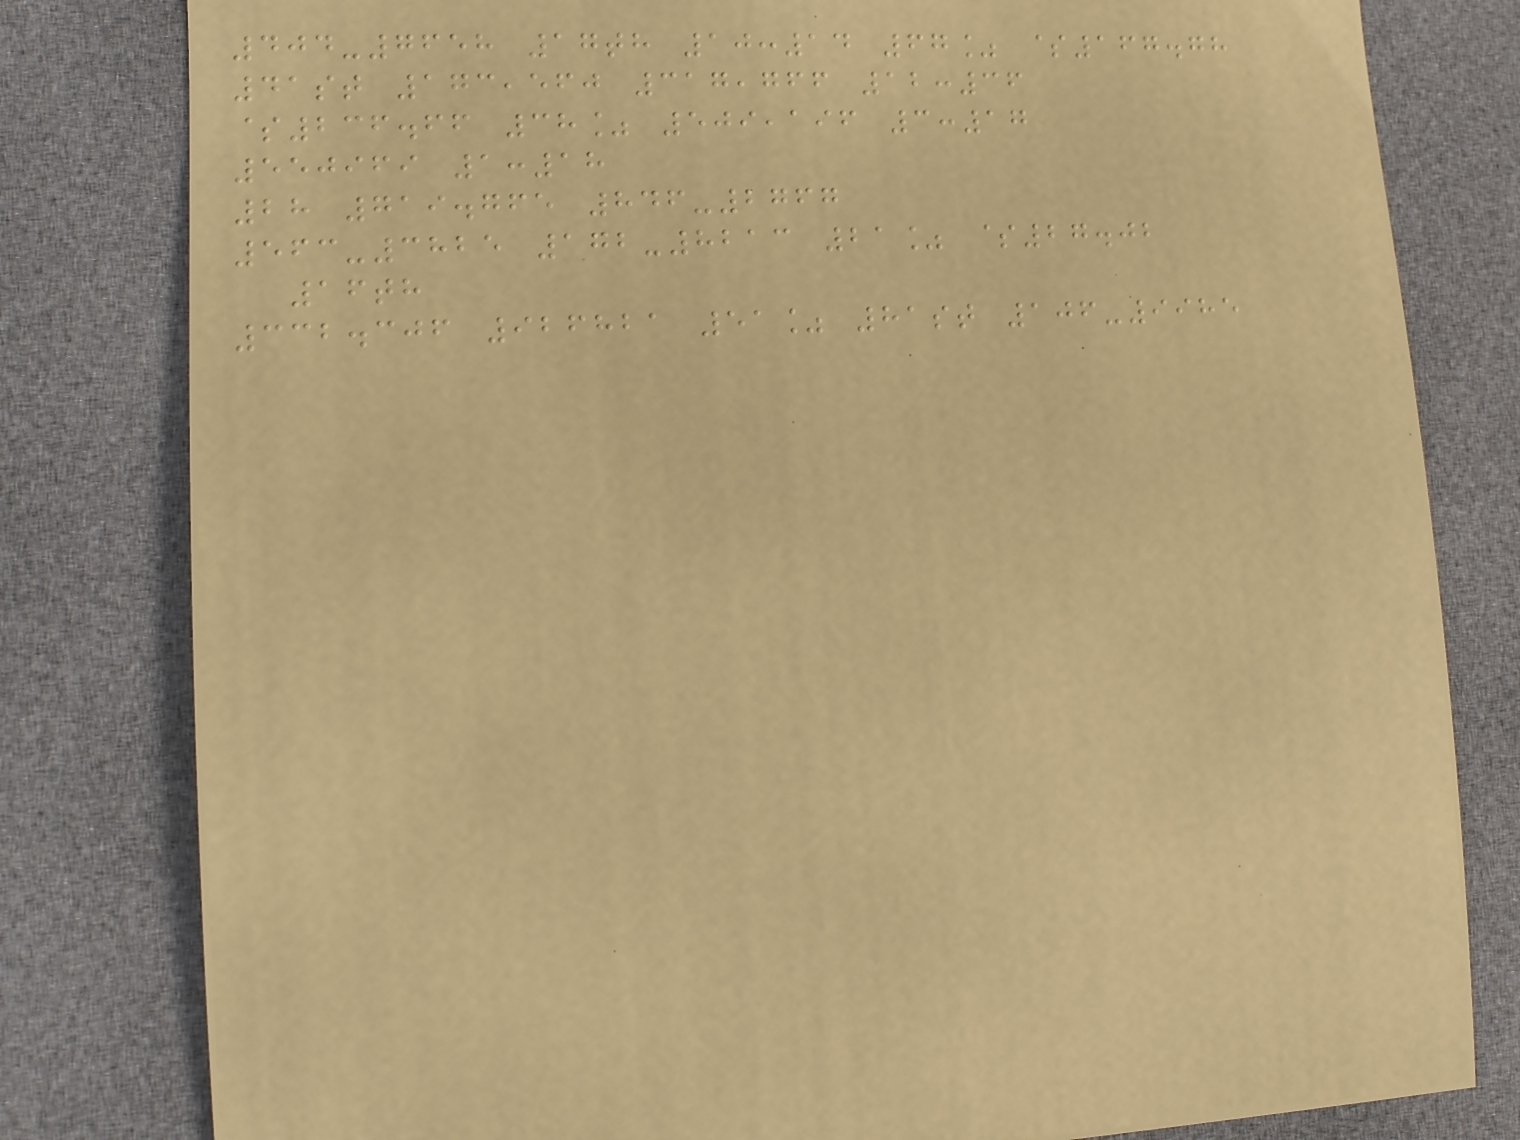404-7658 17th 10:14 67% $167.78
41st 173,560 317,766 12:36
$236.66 38% 509,196 3:17
550969 1:18
28 719.765 846-2767
563-3825 172-8213 21% $27.02
16th
332.306 926821 51% 81st 106-9985
